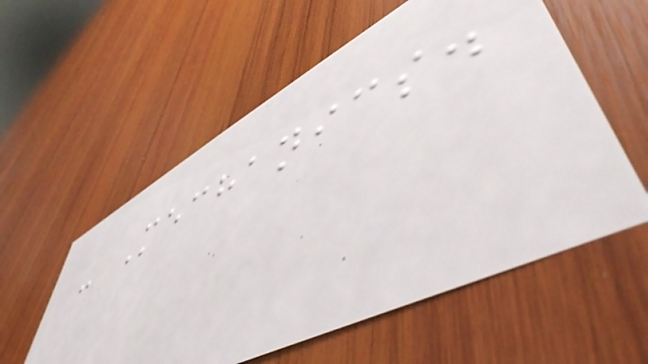- Mechanics.
